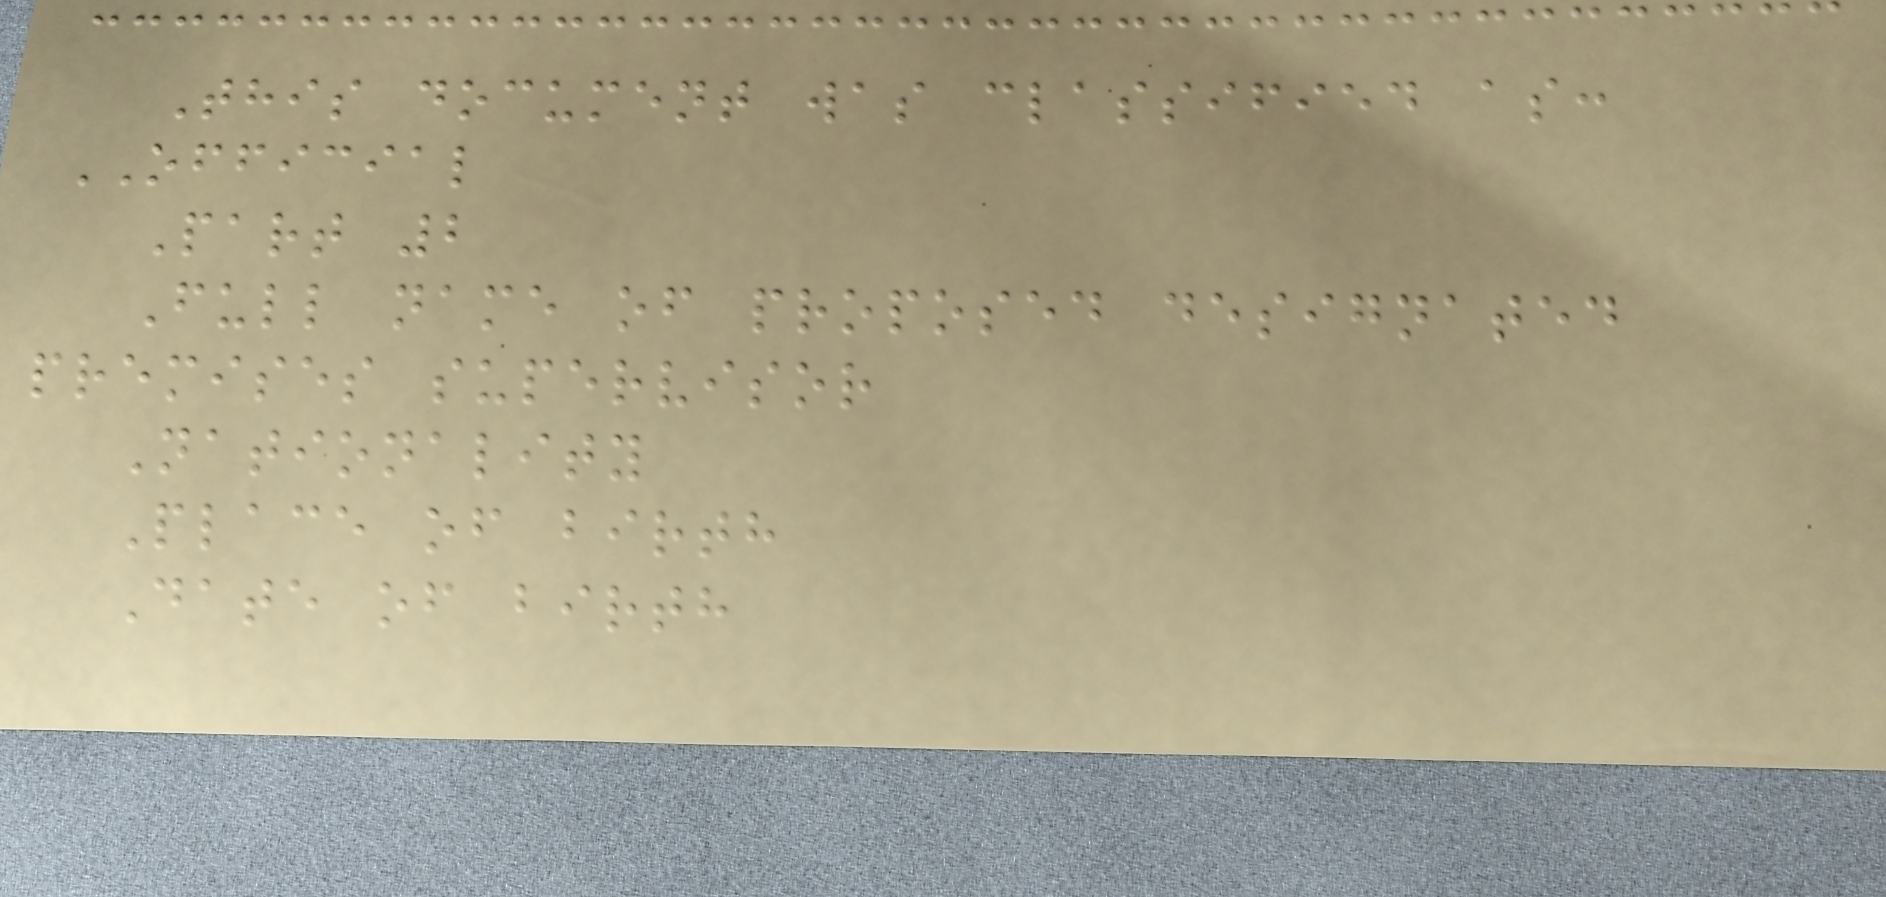This document was classified as:
OFFICIAL
Part 2
Full name of proposed designated
premises supervisor
Nationality
Place of birth
Date of birth
